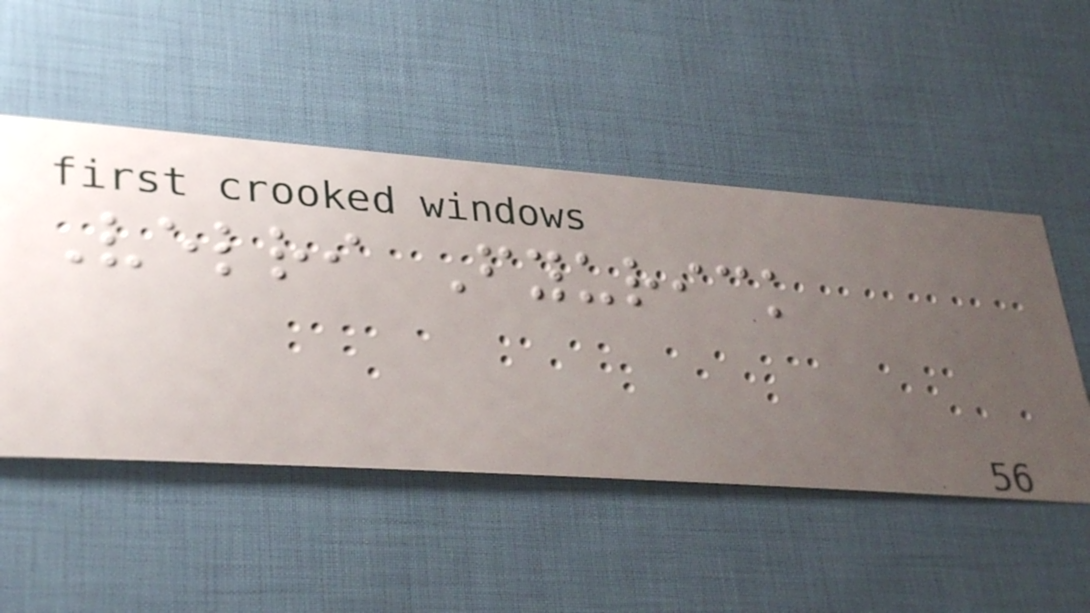Velri Fyurick
